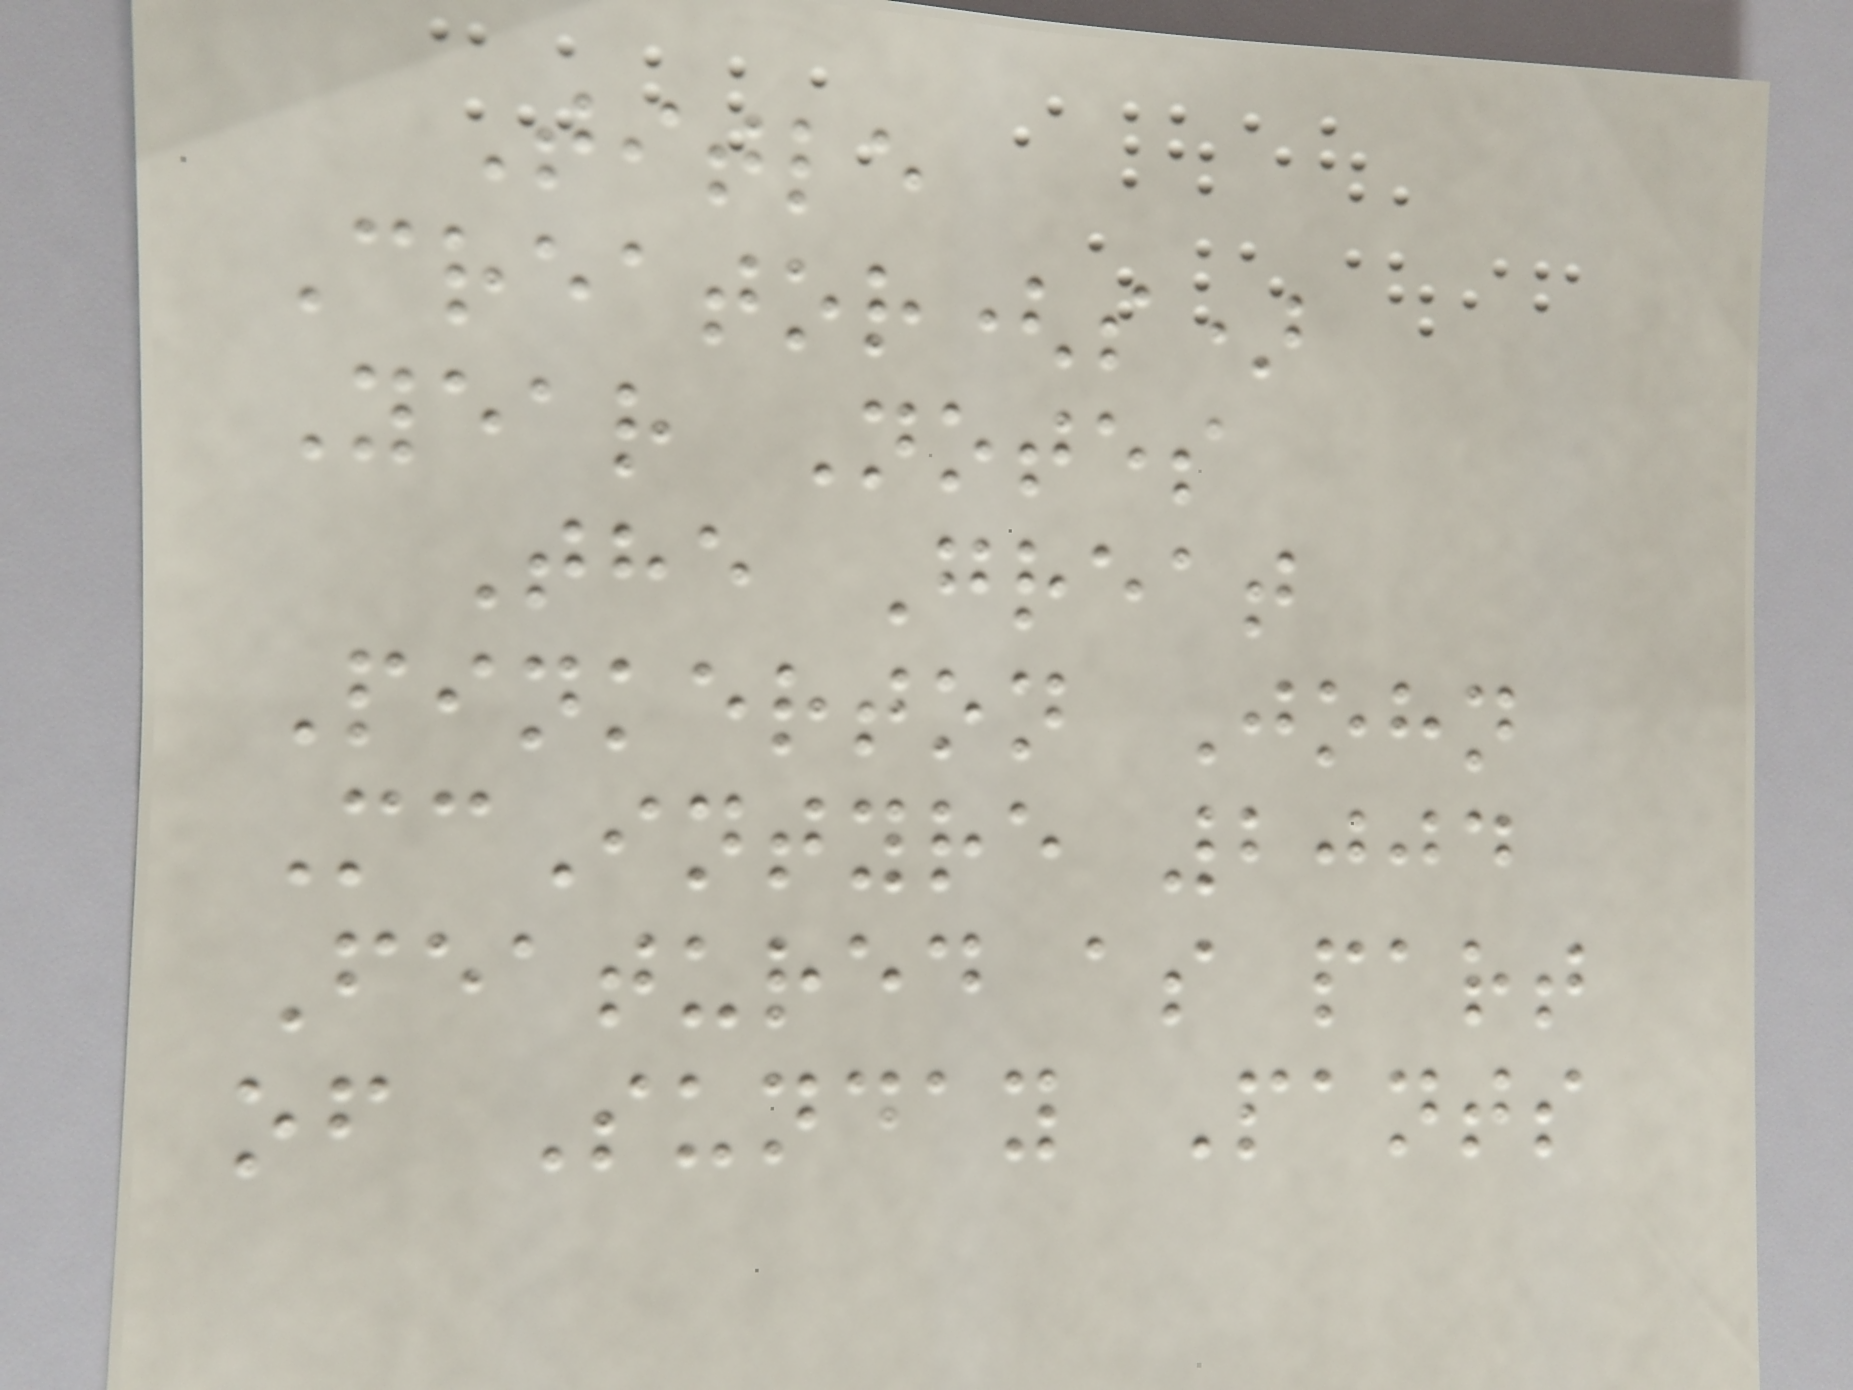Title
Creator(s)
Year Notes
The Great
Pinkerton John
McIntyre 2004
Featured as part
of Sunday Pants
